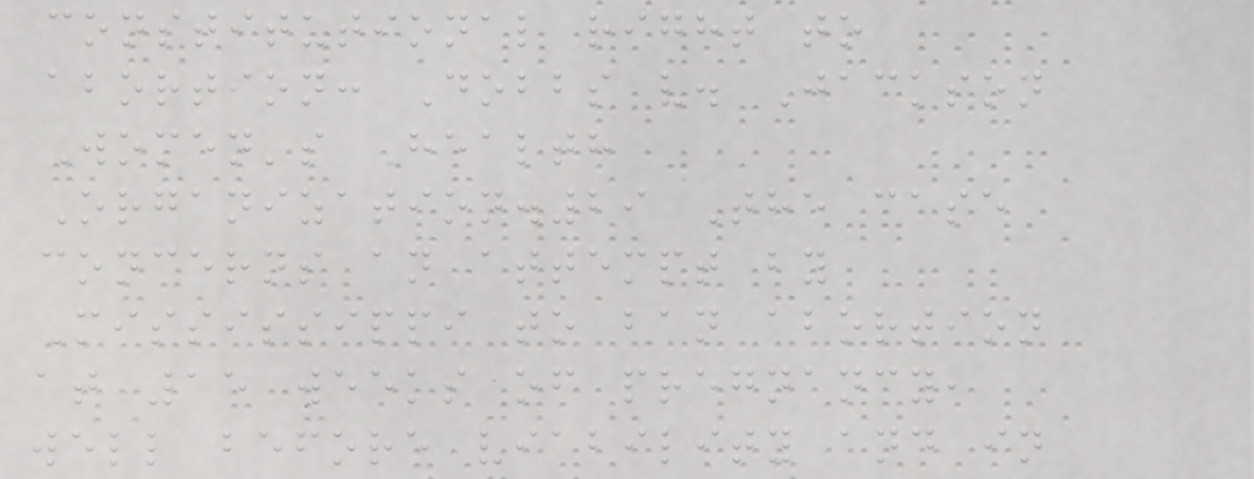constitutional right to
abortion: Dobbs v. Jackson
Women's Health
Organization.29 The case
concerns an attempt by
Mississippi to ban abortion
at 15 weeks of pregnancy,
well before viability and in
